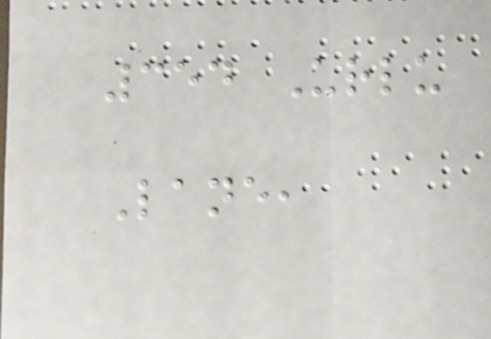354 Urlu
Lane,
